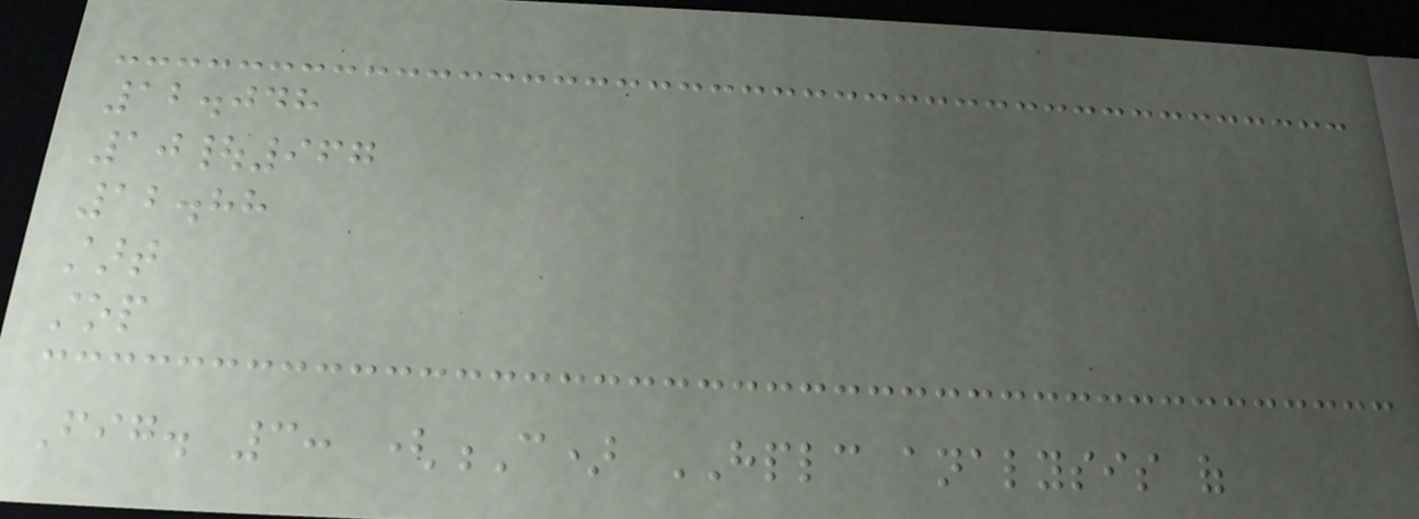12.048
10|967
12.88
start
stop
Fig. 3: (C) HPLC analysis of
